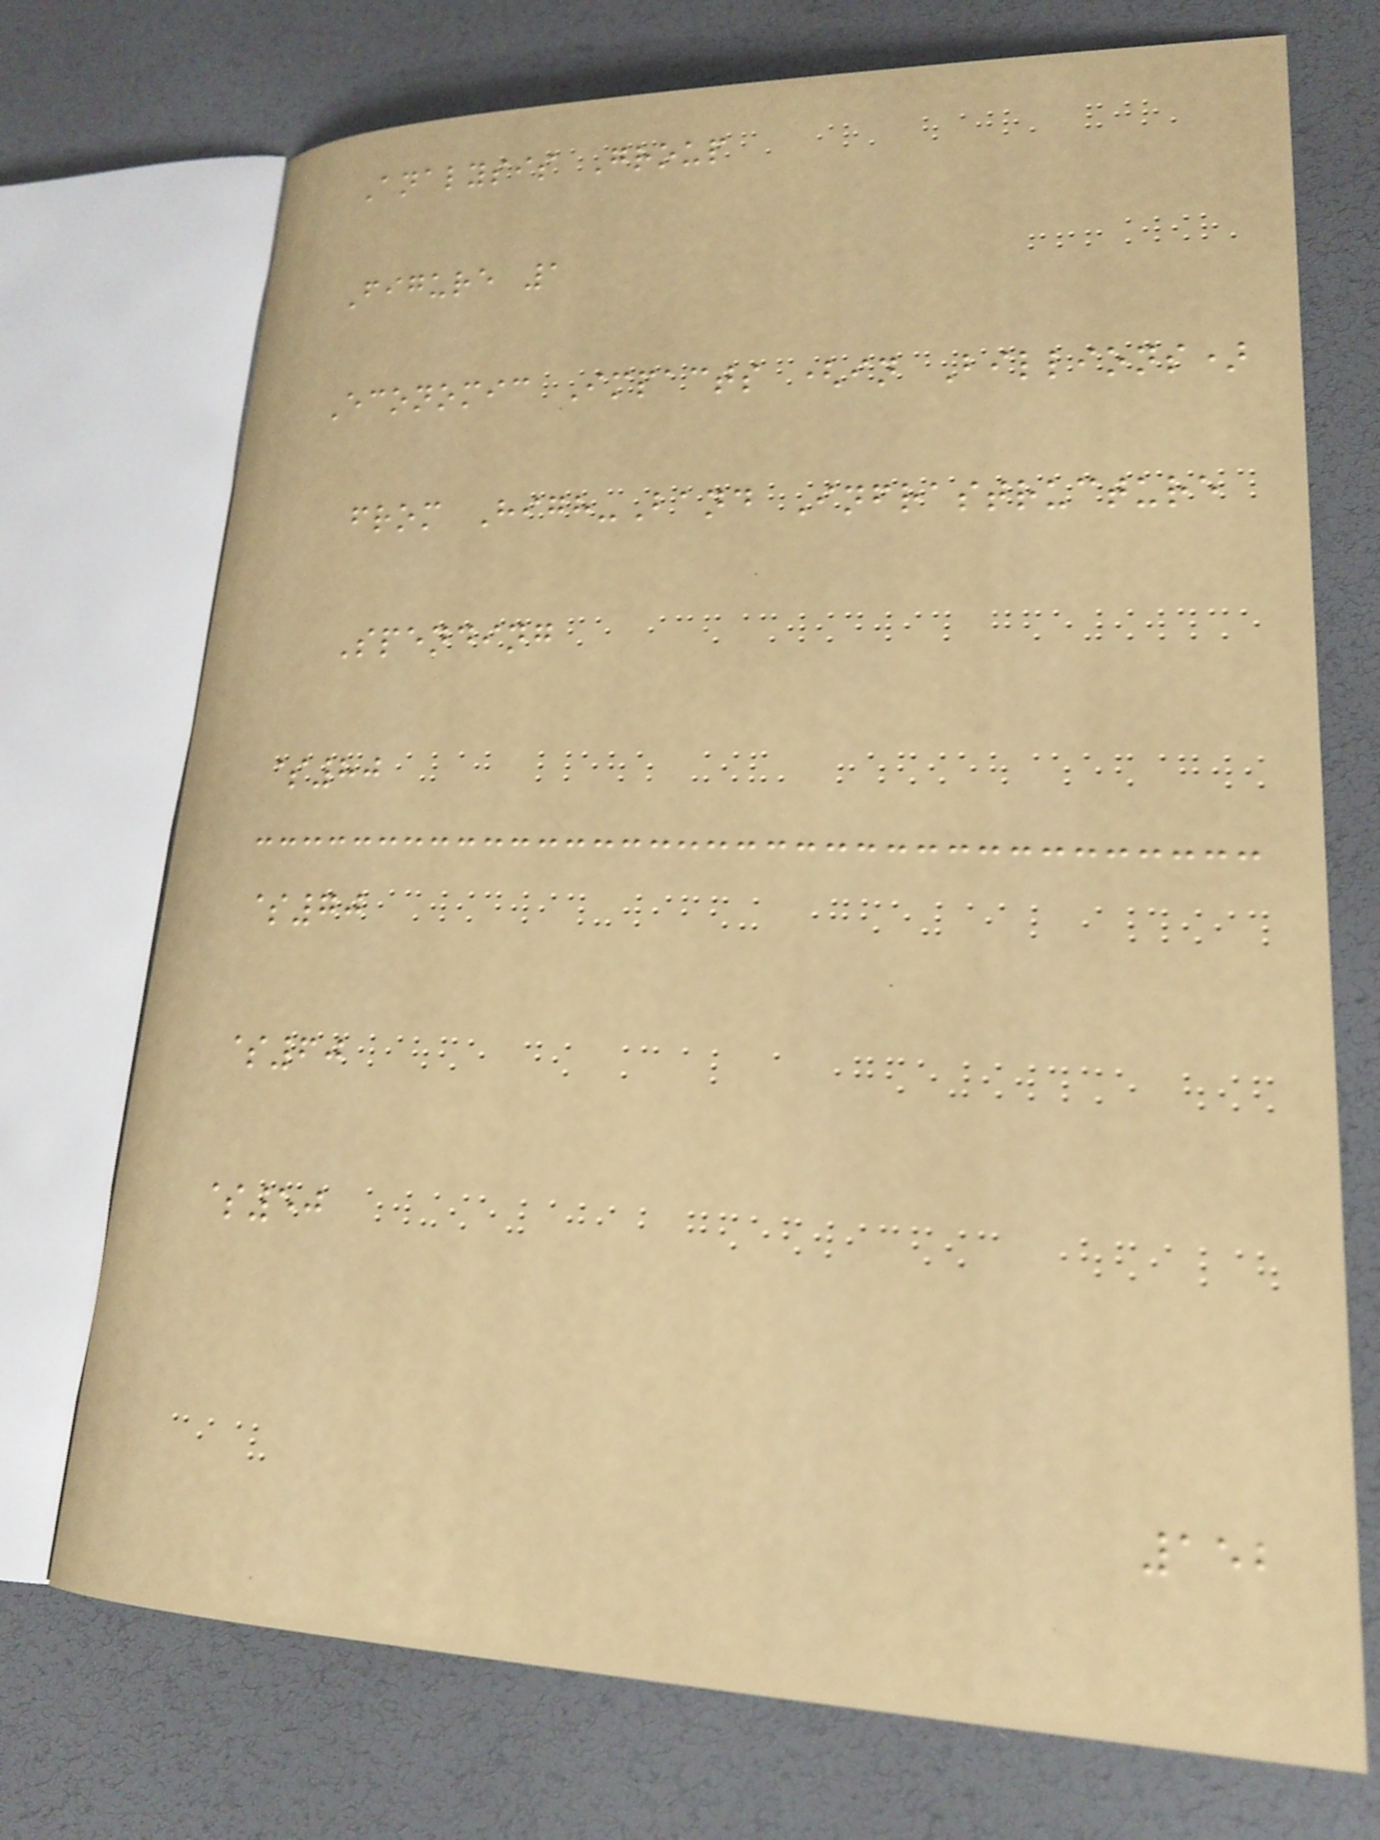Analysis Group
Figure 1
Economic Impacts (in Billions)
from High-Band Infrastructure
Spending
$80
$70
$60
$50
152
